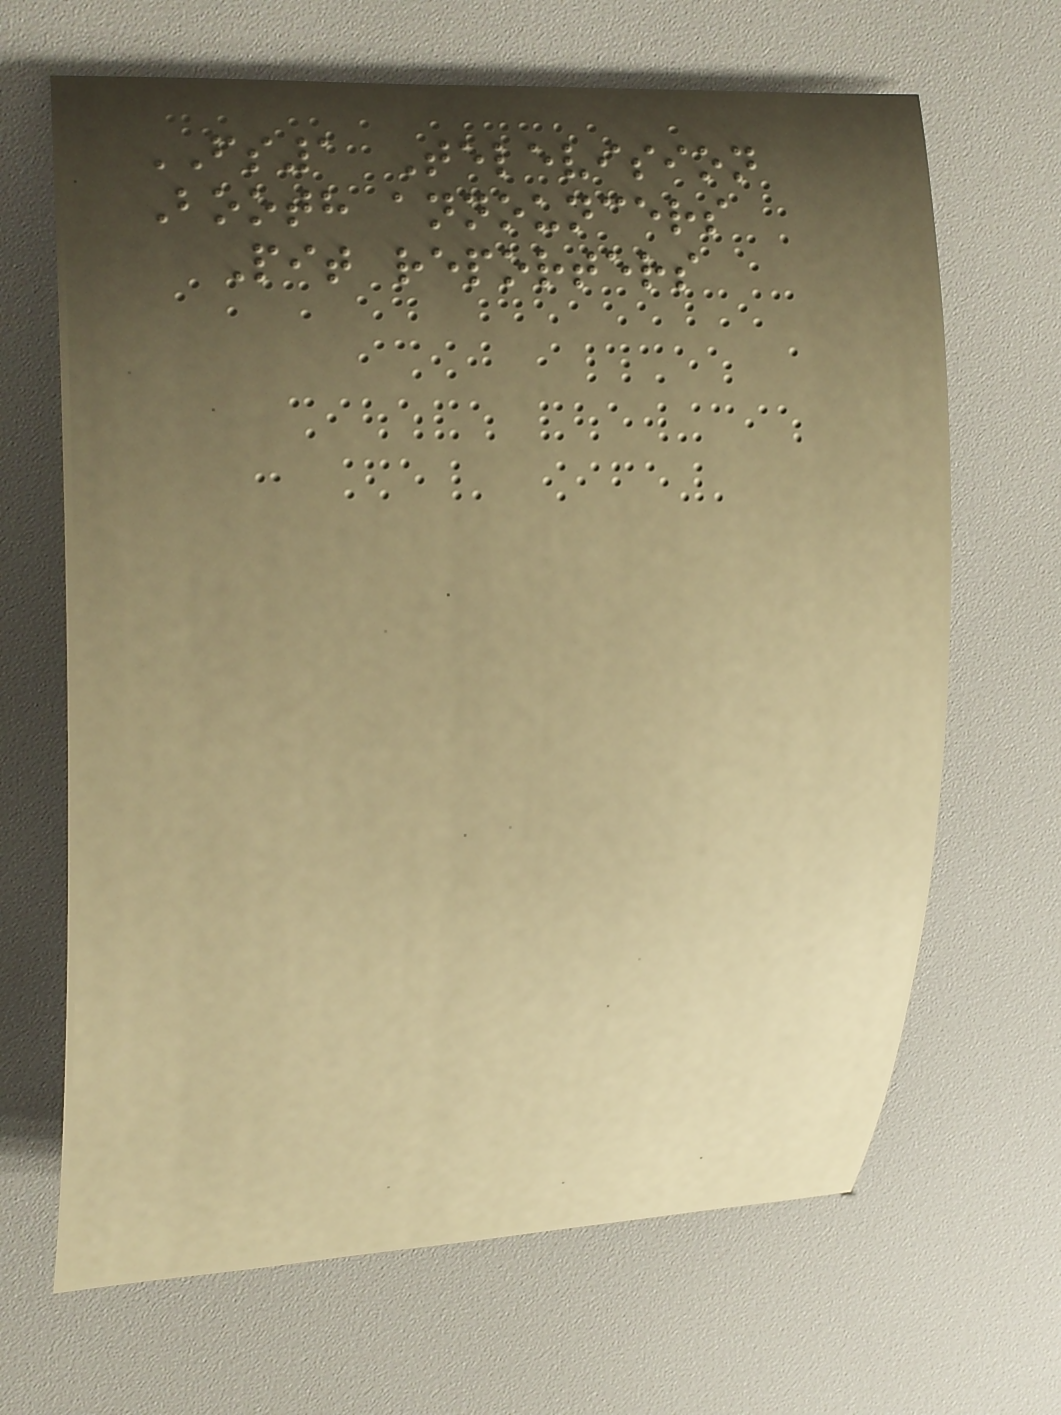FS1 Television
Booth announcers
Pit reporters
